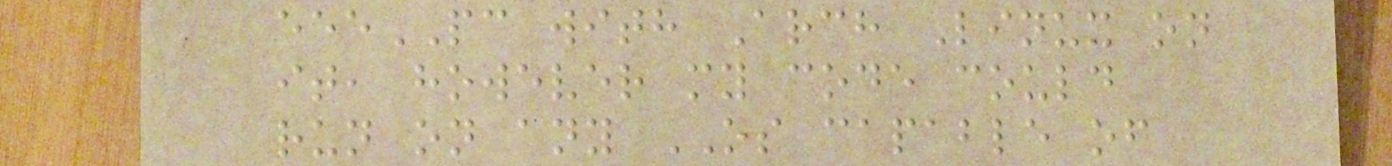eeePC with Arch Linux on
it, however my code could
run on any OS capable of
